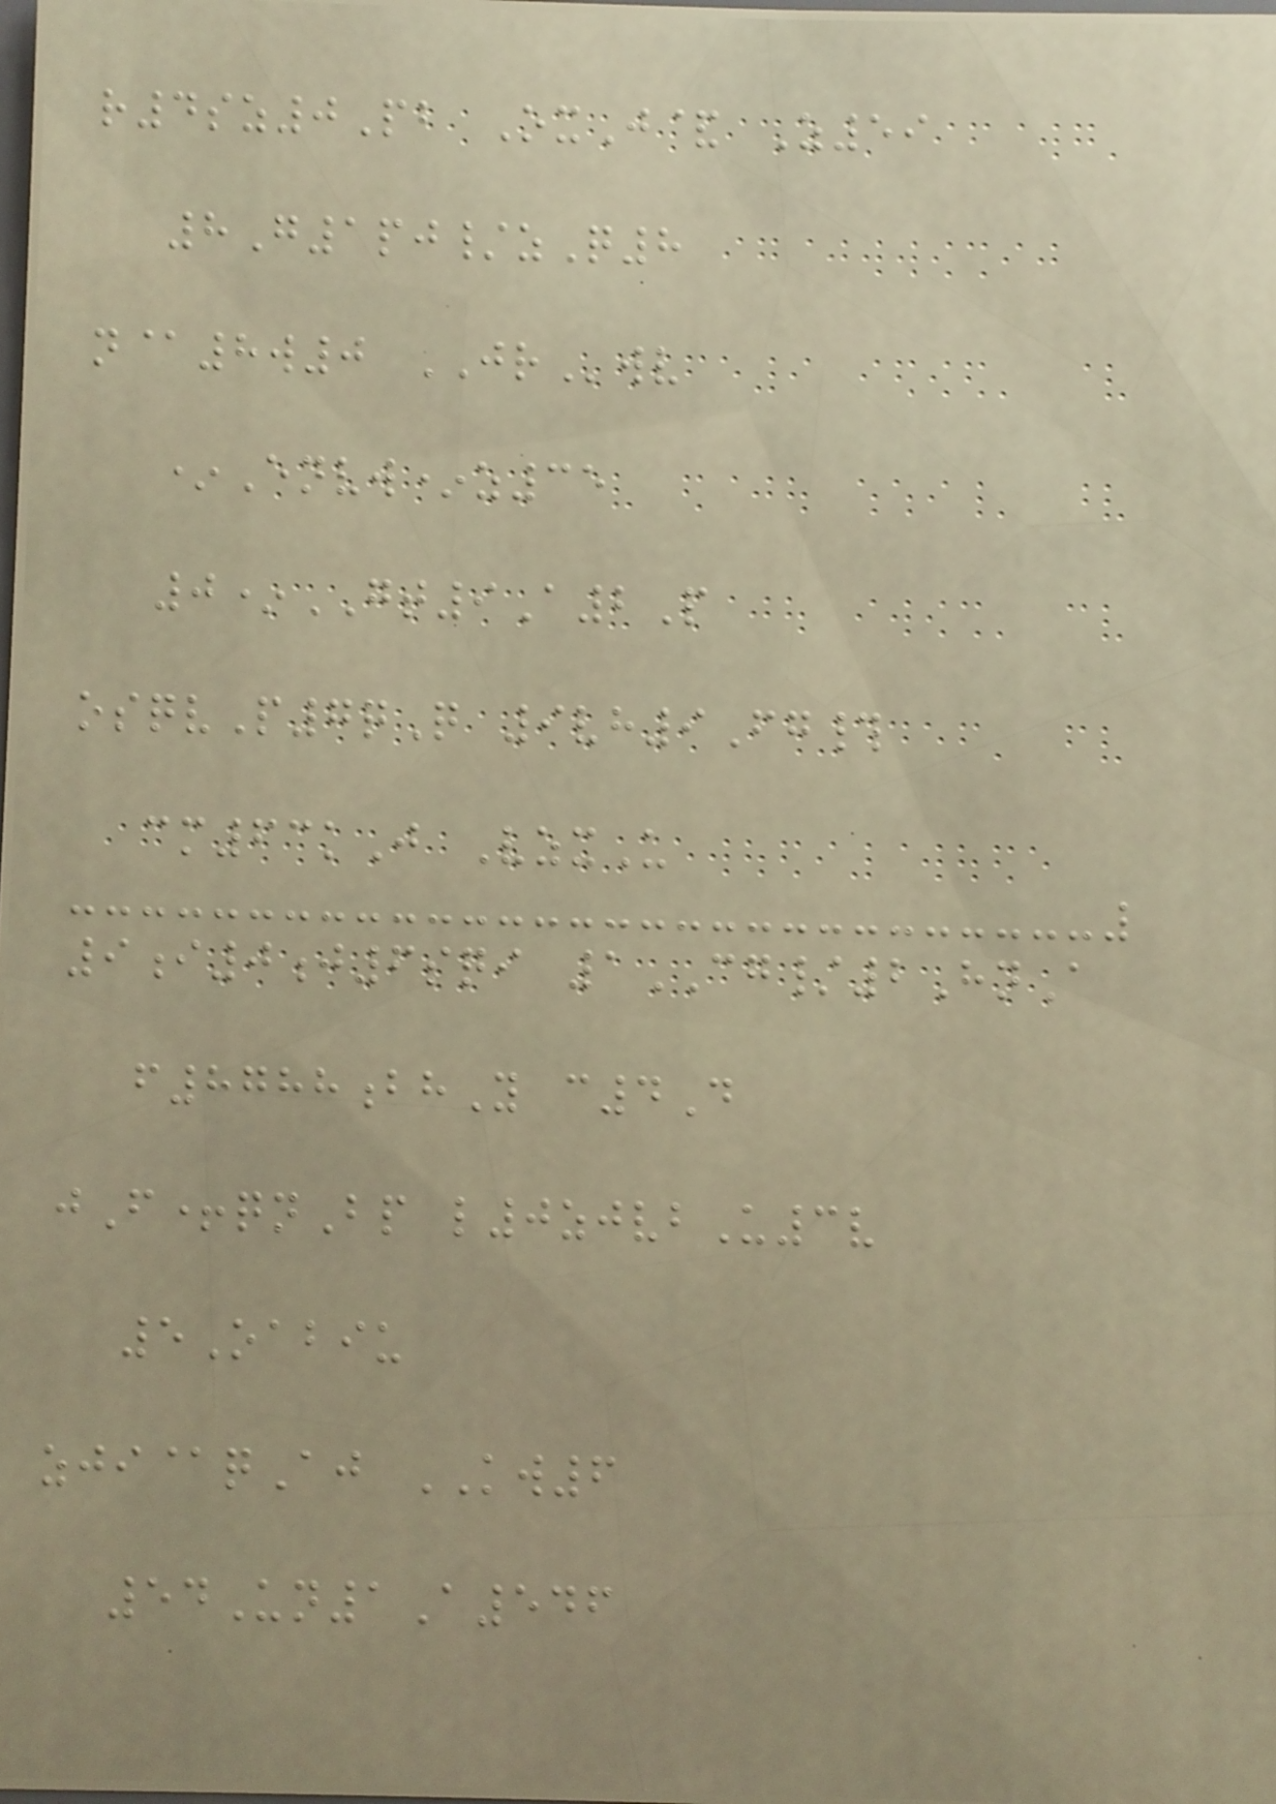r4sz0Pb OxJ& Z59
8G1pj/zQ8
n@8w0 JRwv
*Envw*z35
0*GT9A2P
osqvP7qQ 9vh9Fg#
cm63kJ VzxU
9i0j6sqi 1CG/2HnA
f8788bhY c4D
jF+qnBp l0zjvbU3v
5Oabiu
zji@qAj KW6
54Un1A546
